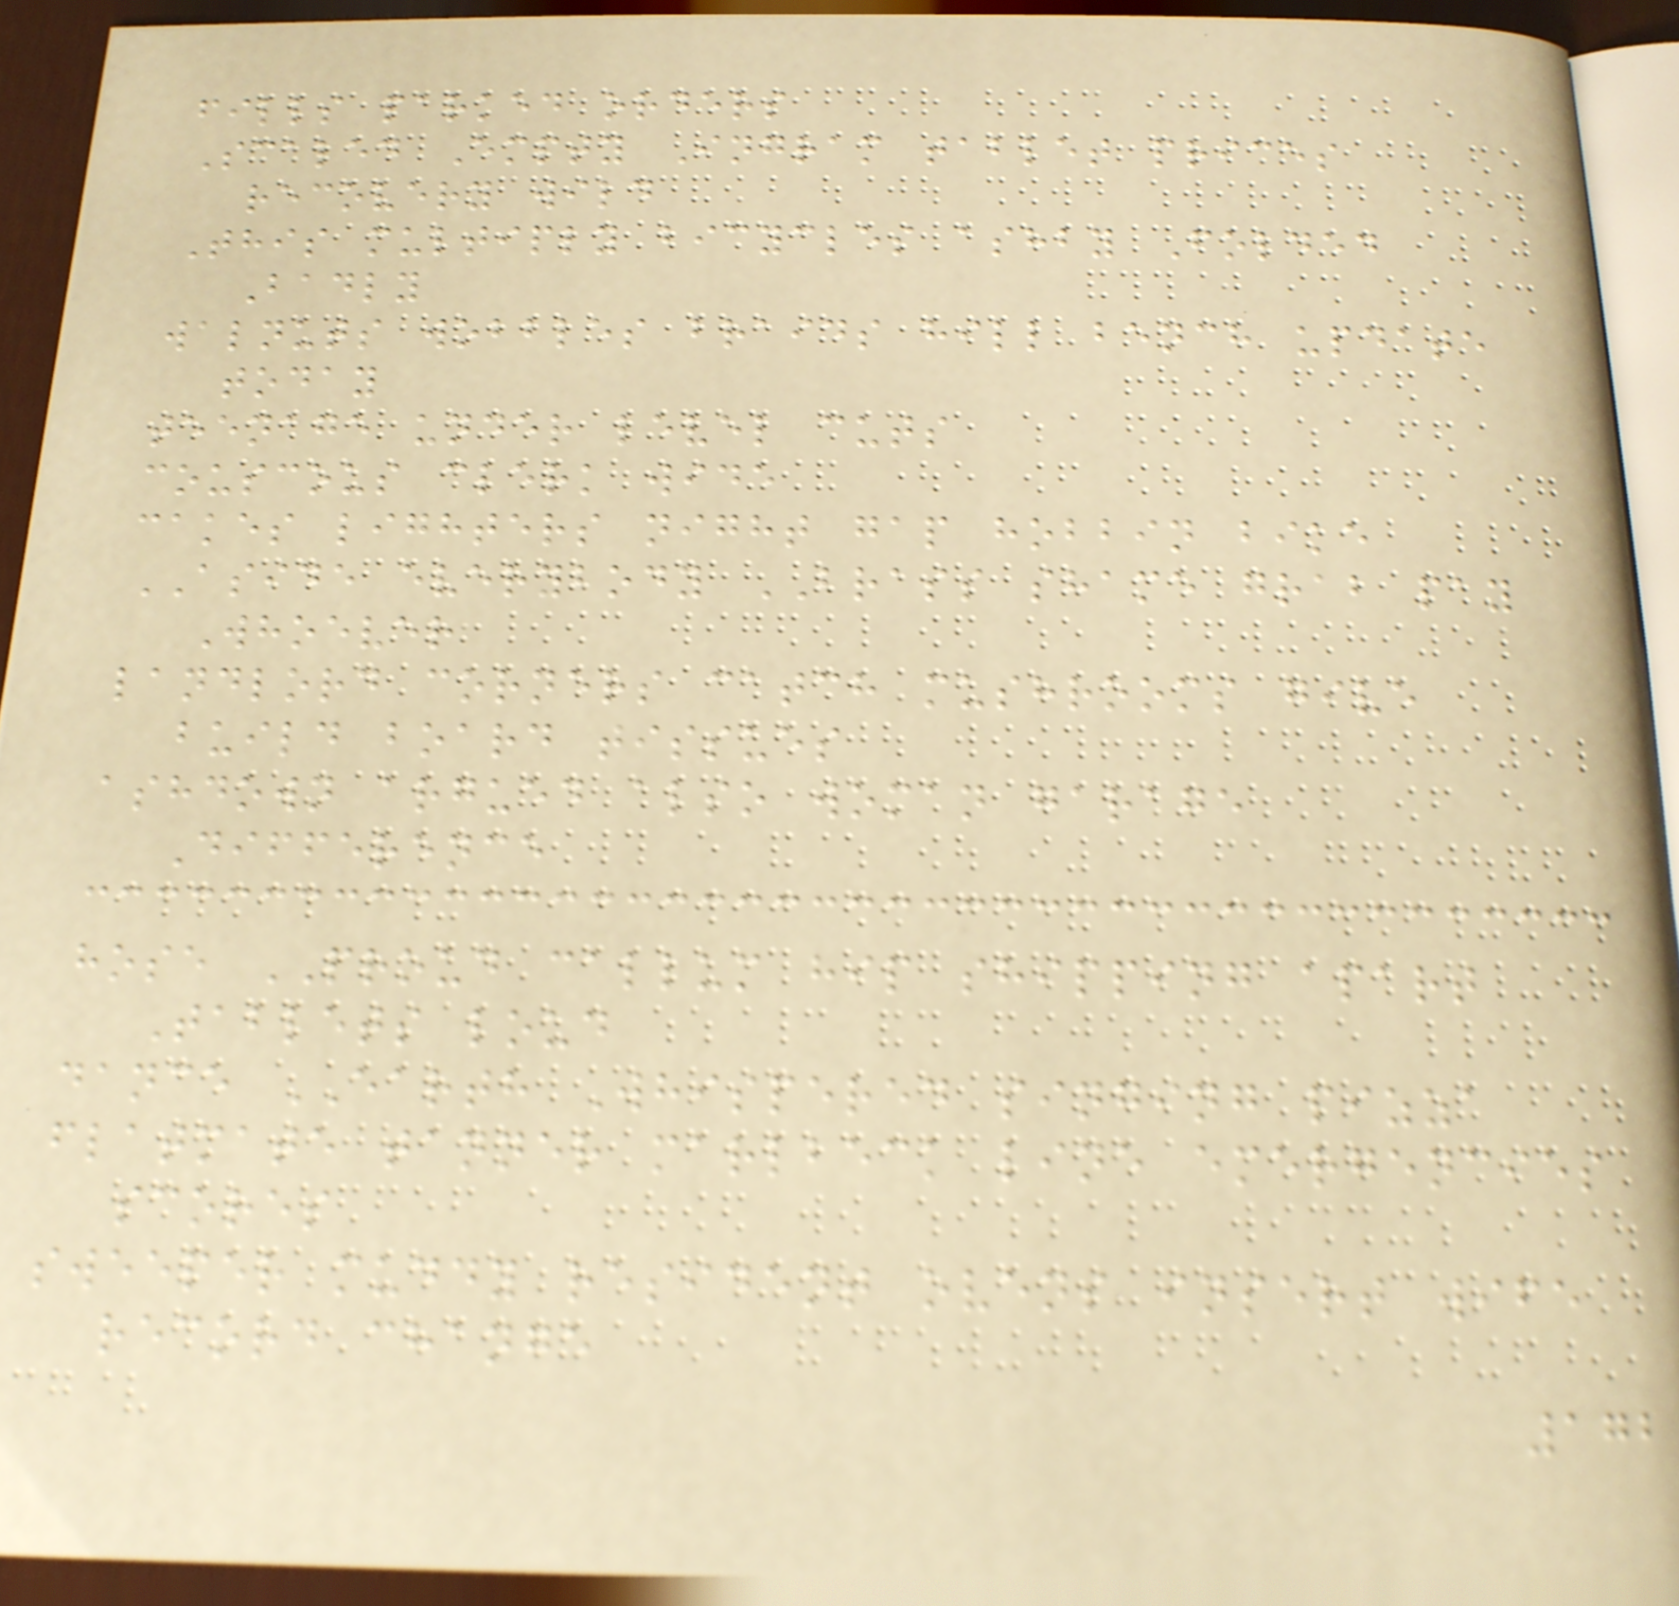fills parked orders
Scaled Empty Ingram tablet prices
recovery wild
This multiply bicycles ashby Folded
Badly
walnuts wobbles braids hill bench update
today
teenage under level cuts
couscous clerk wide
cakes lighters night gap hobbin bike
ASIDE everybody BRASS shame grab pay
Whoever
landlord corners catch mushrooms give
build board tissues
ashdown argued also woman garage
Difference
hose PROUD callum hip shipping apart
Tablets loud
dance EARTH Whispered singing pizza
flatmate tanner marlbeck line emergencies
scores
sweeper muddy resident ovens insert wife
record change
172
